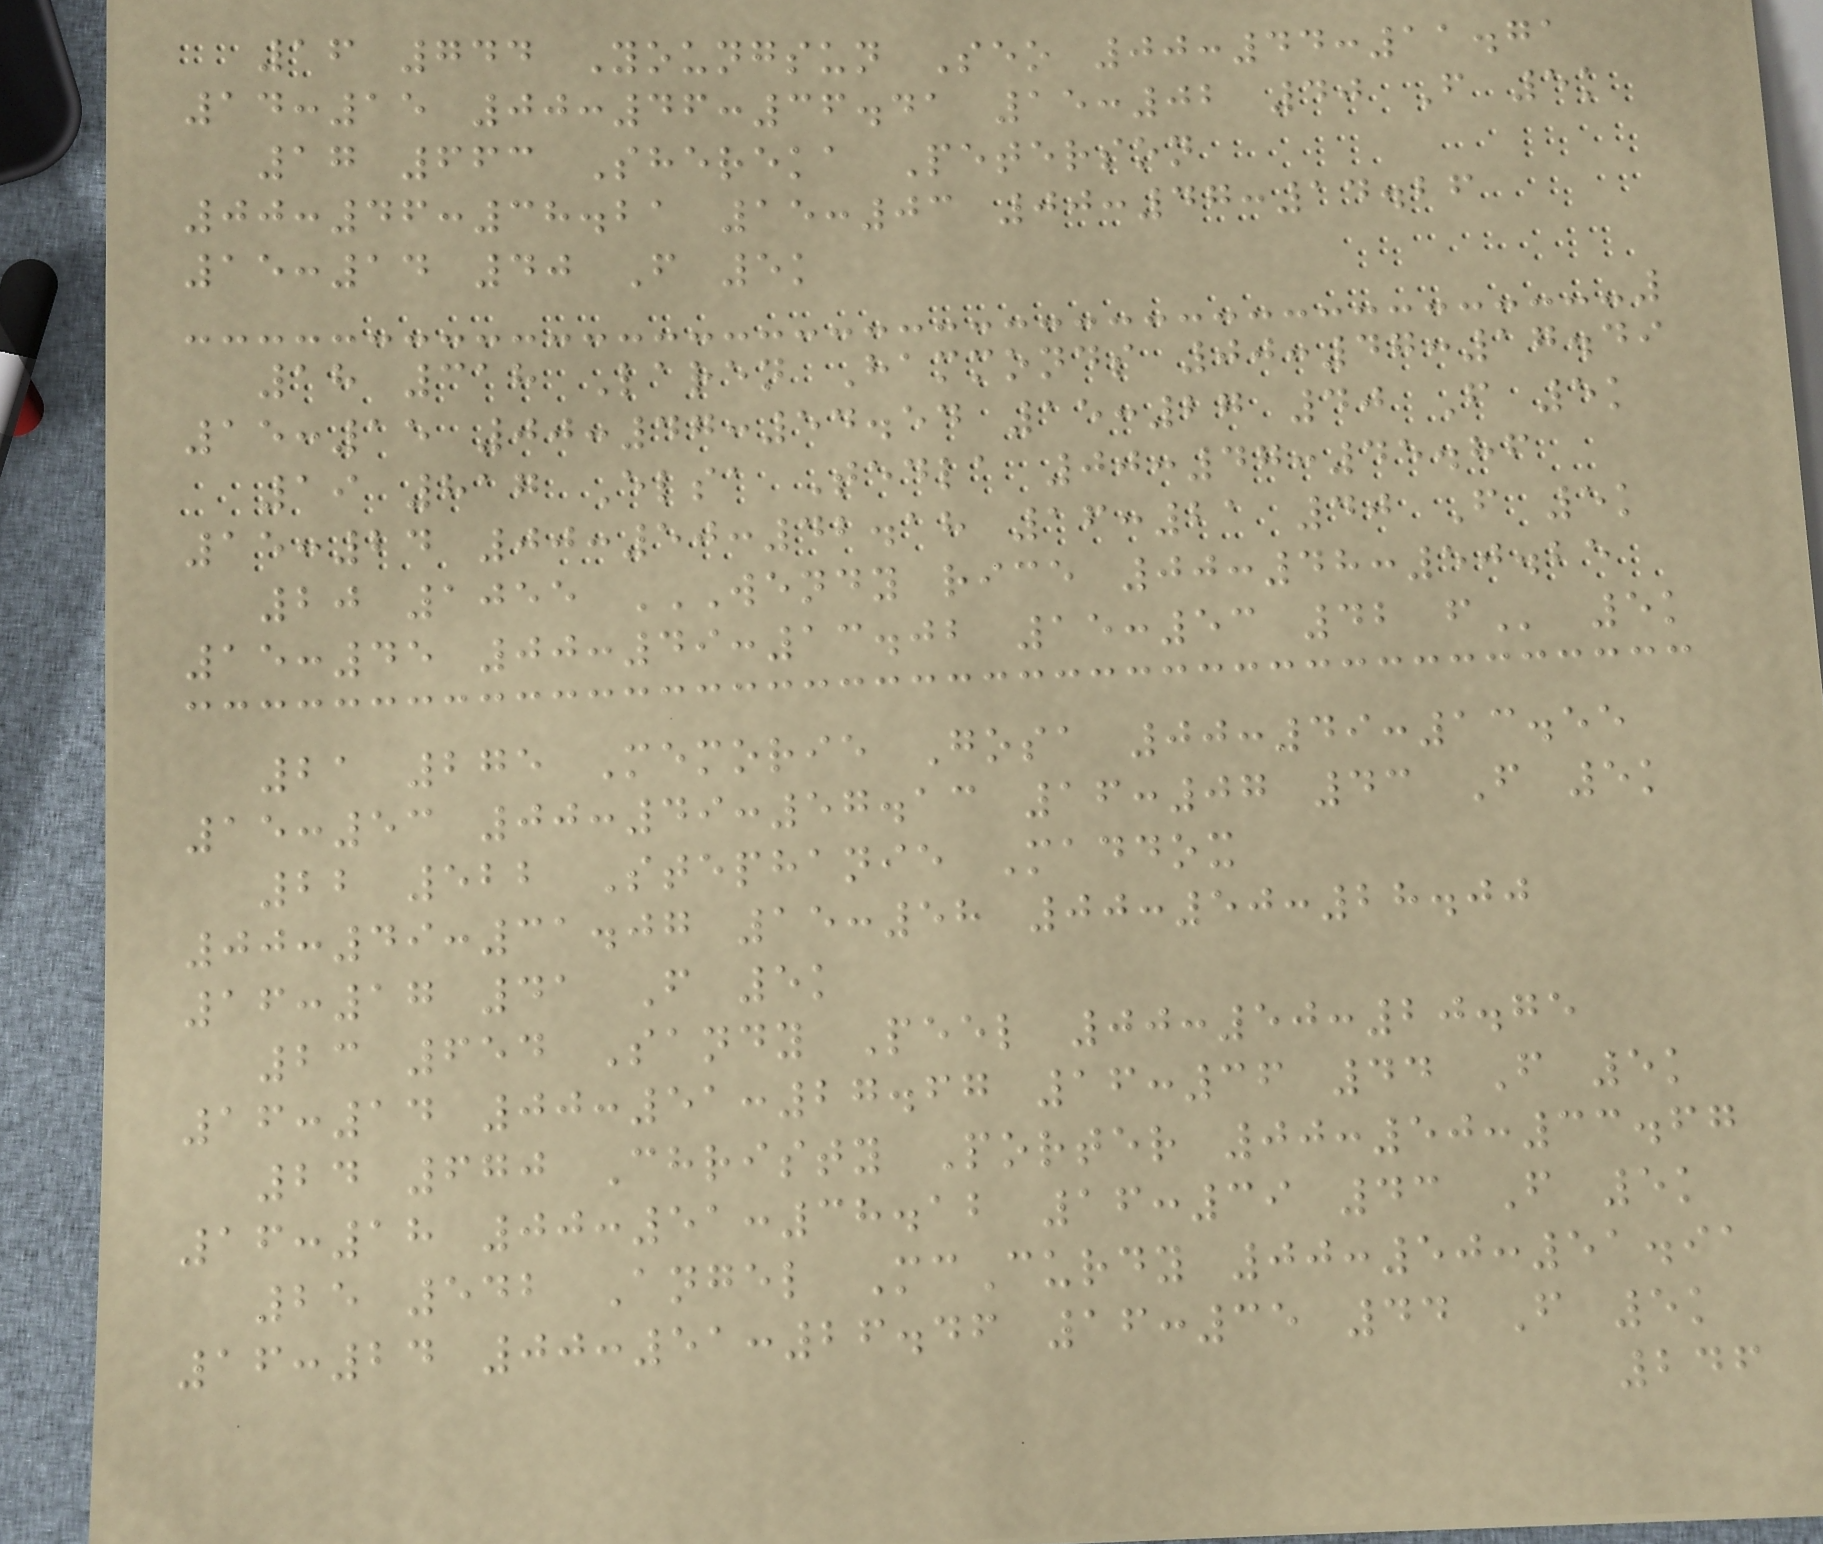16 744 Youngsun Seo 00:44:11.71
14:15 00:46:36.41 15:02 40 F 5k
17 663 Shereka Peterson
00:46:38.21 15:03 00:47:14.26
15:14 40 F 5k
18 318 Laren Hammonds 00:47:17.49
15:15 00:47:54.54 15:27 40 F 5k
19 817 Elsa Tedla 00:47:45.86
15:24 00:50:42.18 16:21 40 F 5k
20 1055 WENDY RICE 00:48:50.25
15:45 00:49:13.02 15:53 42 F 5k
21 275 Memorie Gosa 00:49:13.55
15:53 00:49:57.13 16:07 43 F 5k
22 522 Stephanie Maddox
00:49:31.07 15:58 00:50:28.00
16:17 41 F 5k
23 654 Sandy Peel 00:50:20.75
16:14 00:51:27.67 16:36 44 F 5k
24 670 Christy Porter 00:50:33.67
16:18 00:51:38.12 16:39 43 F 5k
25 542 Angel McCurdy 00:50:51.91
16:24 00:51:26.46 16:35 44 F 5k
246
